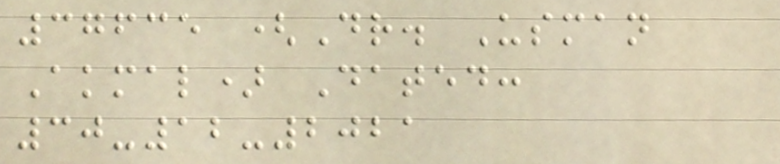37635 (Dr. Usman
Akmal) Dated:
30-12-2021
